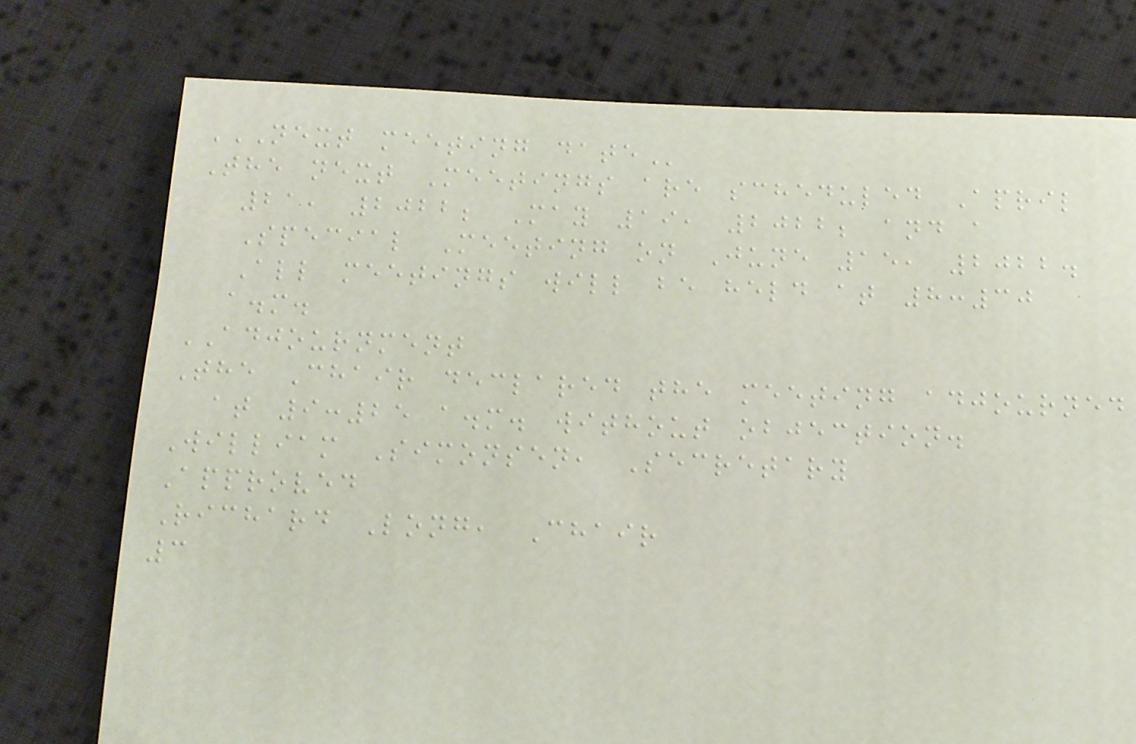NEXT MEETING DATE
The next Meetings are scheduled April
21, 2022; May 19, 2022; and a
Special Meeting on June 15, 2022.
All meetings will be held at 8:30
a.m.
ADJOURNMENT
The Chair declared the meeting adjourned
at 9:25 a.m. without objection.
William Simonsen, Secretary
Approved
Richard Long, Chair
3
